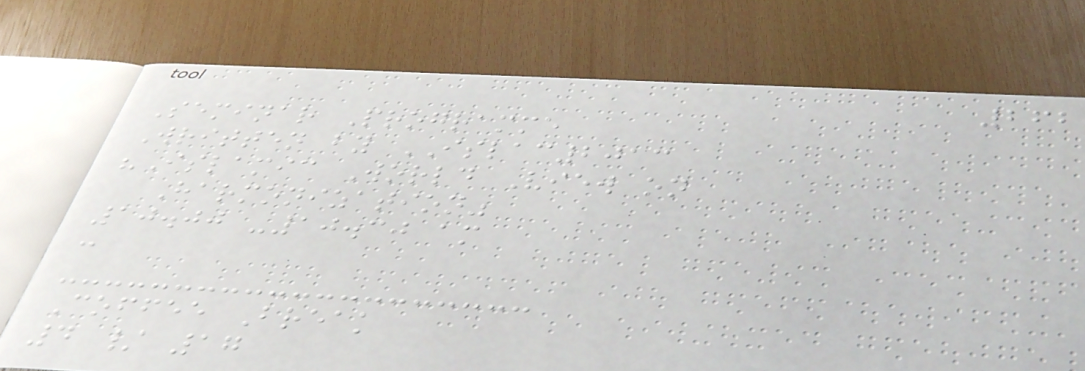262
Seminar Programme
Written by ISLAC2013
"Islamic World View on
Harmonization"
10.00 -10.30 am
:
Coffee Break
4 / 17
